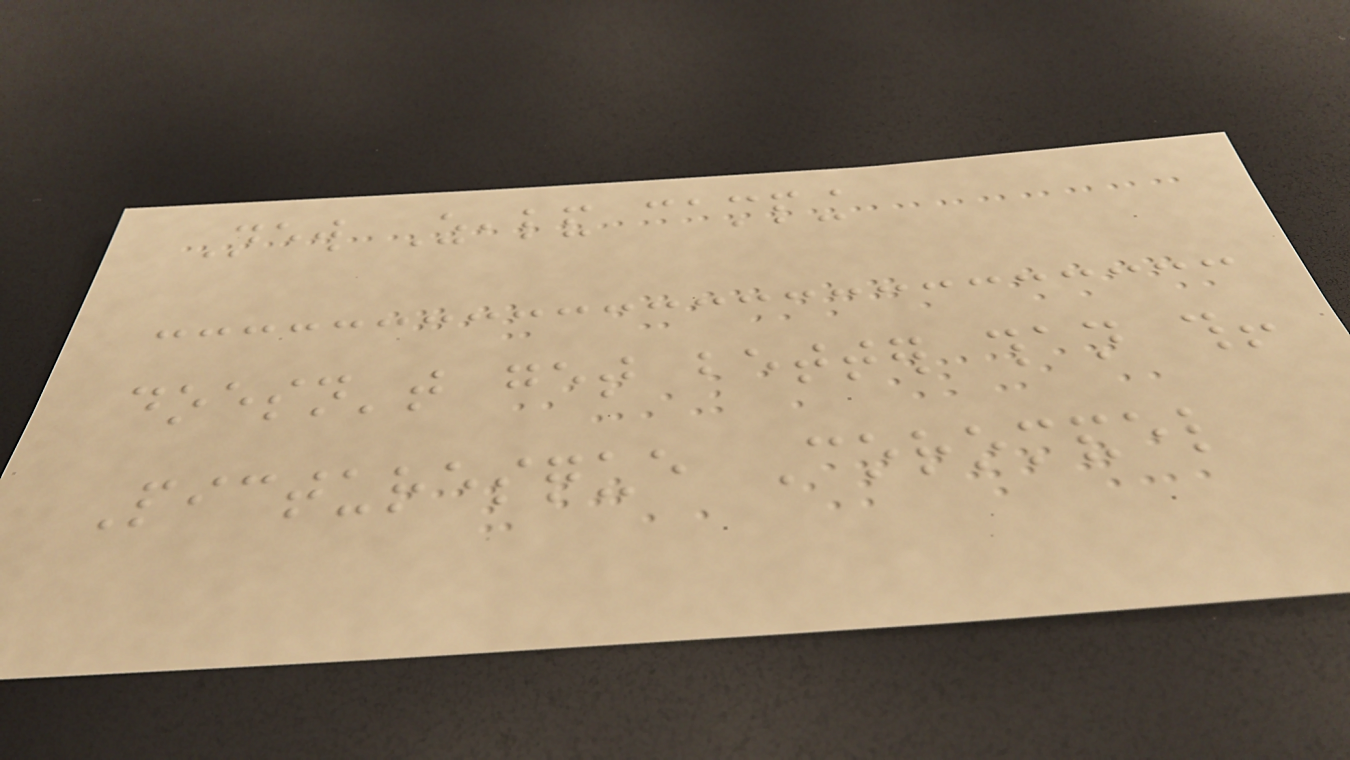New Zealand camping
doesn't get better than this!
Picturesque Coromandel
